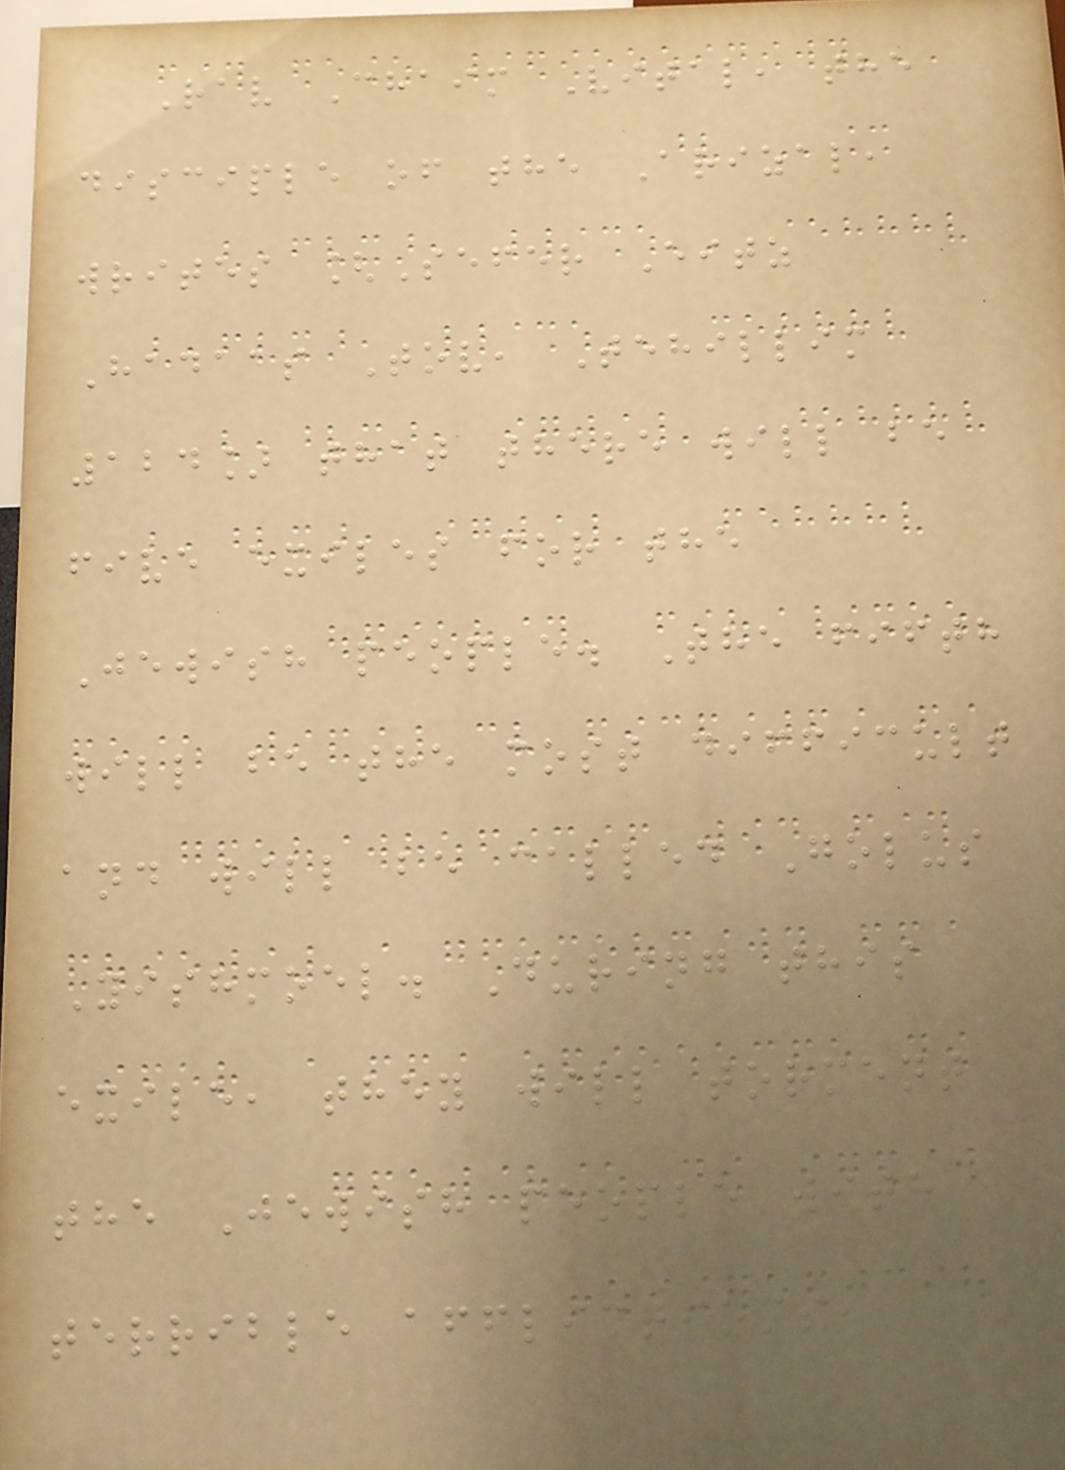Rav Chaim Vital, the
disciple of the Arizal,
writes [Sefer Eitz
Hadaas Tov, Tehillim
124] that there will be
five exiles for the
Jewish people. The fifth
will be the most difficult
and will be called Golus
Yishmoel. During this
exile, they will torment
the Jewish people with
terrible afflictions,
